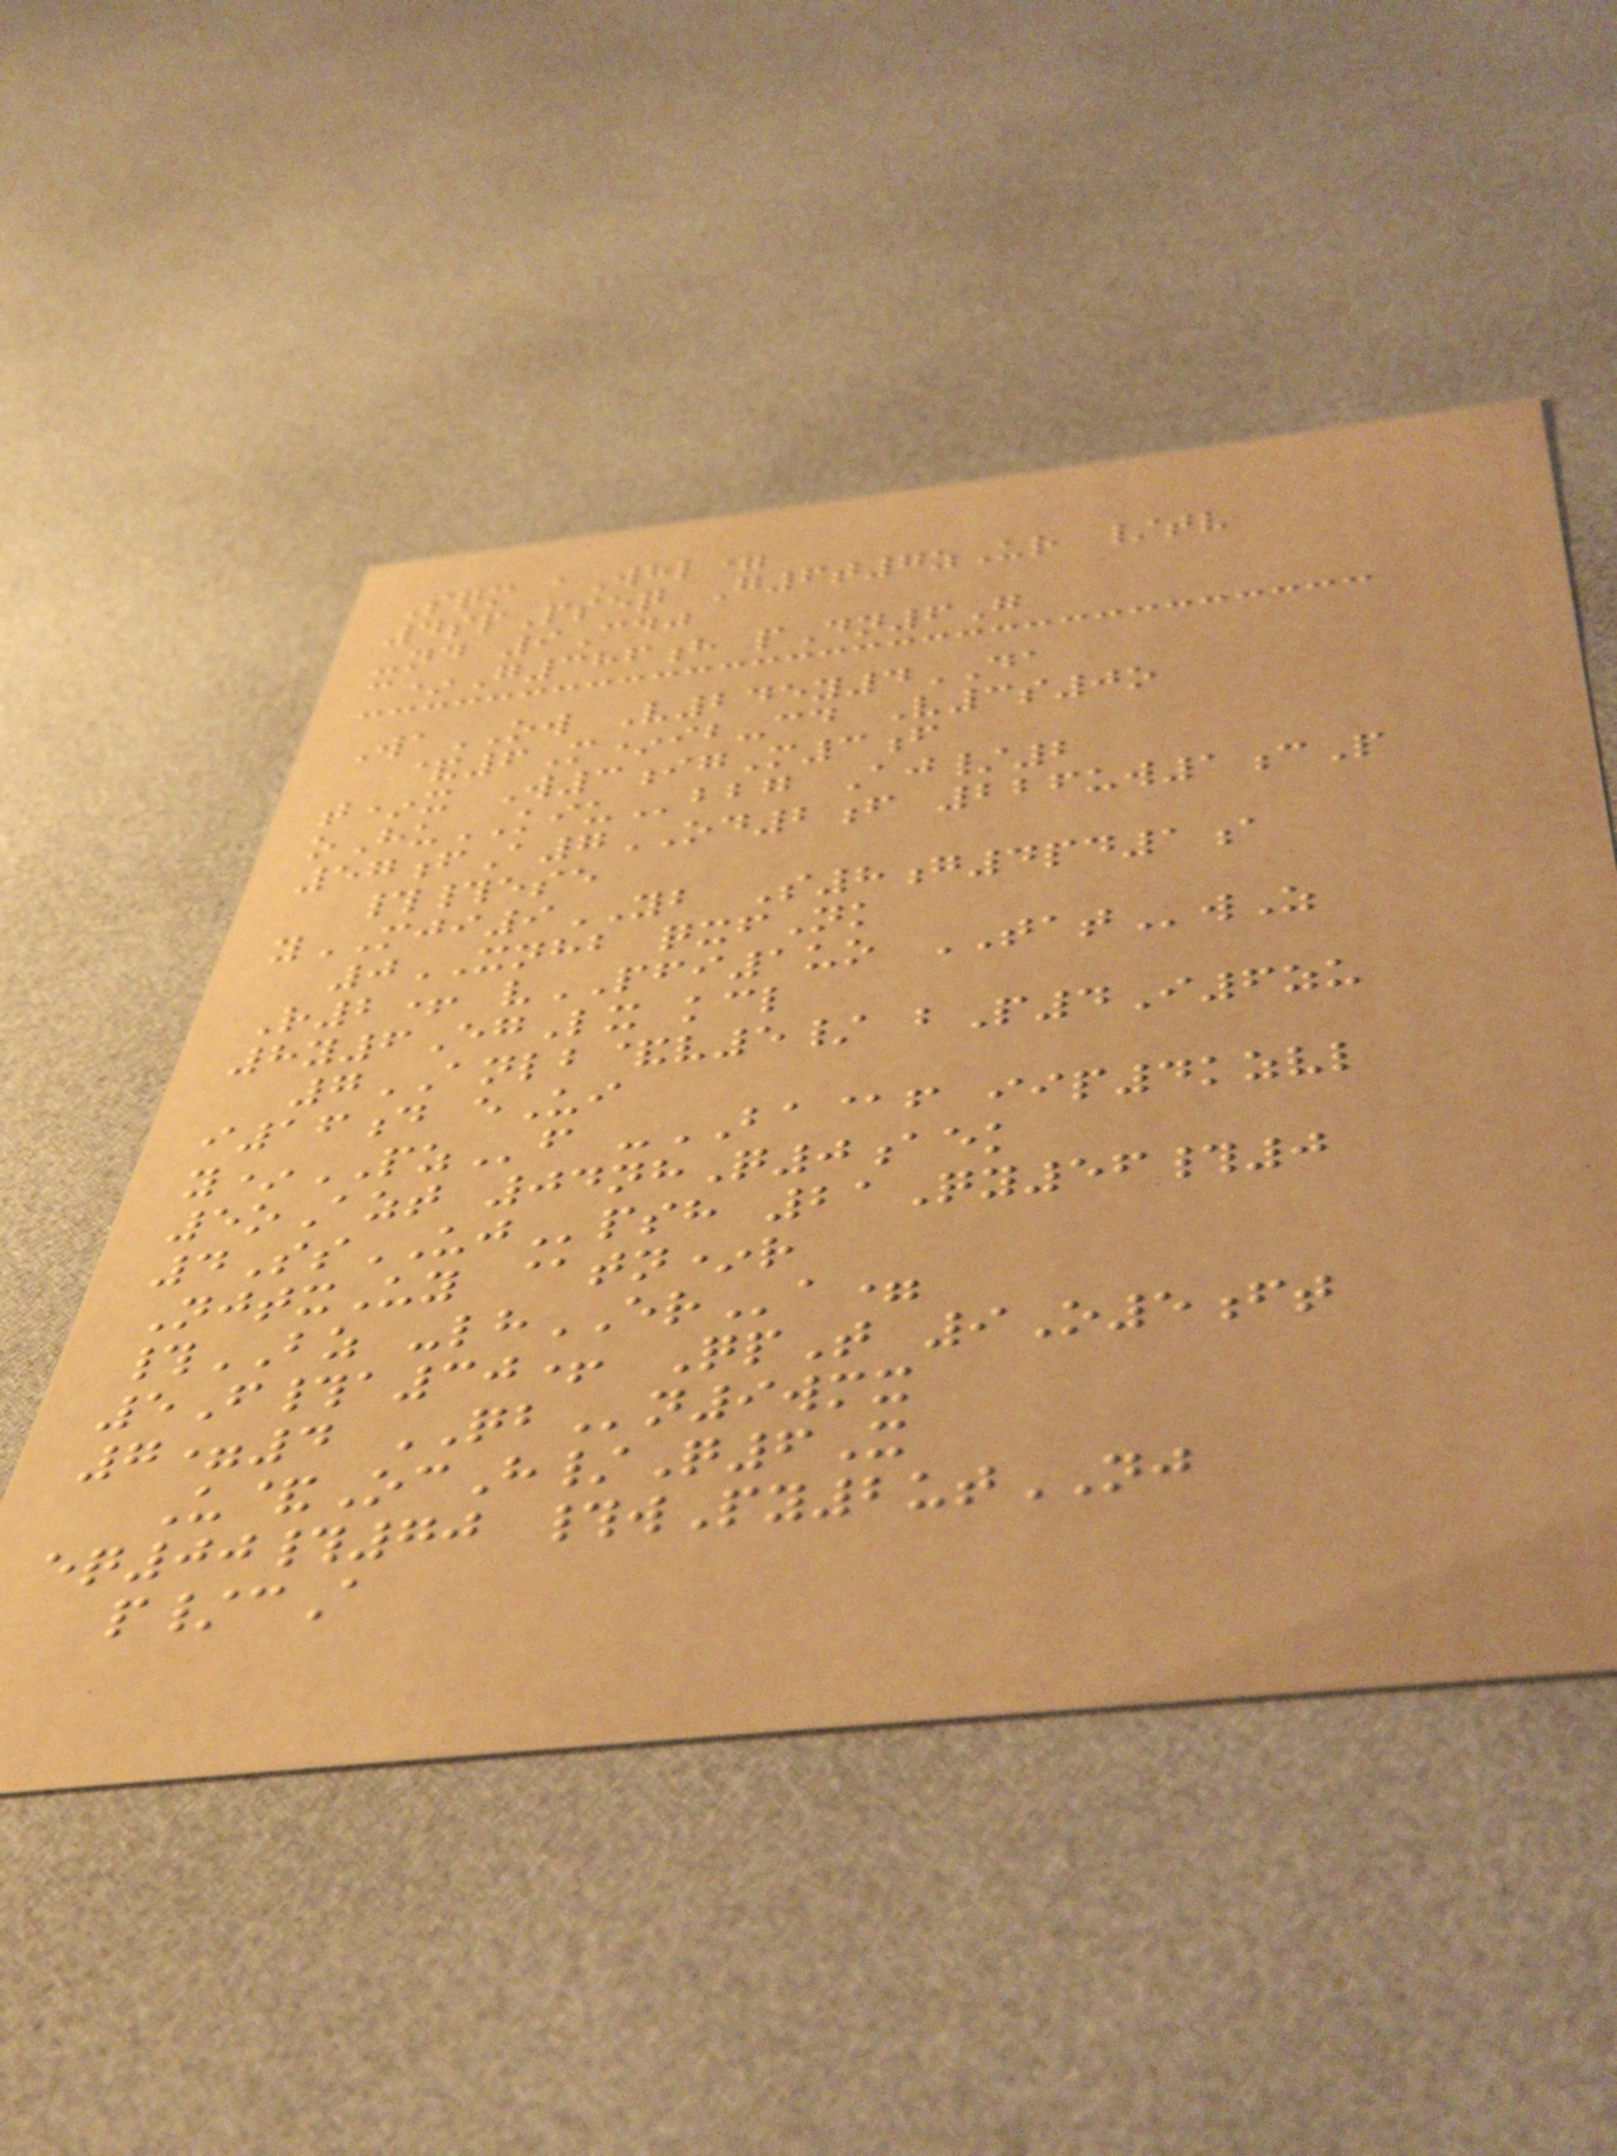Sqm aWhl=
4spPseq G6t7zUr /tv
-nd 9Cdj
c*G386h pDn6G
WaOW V245y4DA
&6M*ib-cd V3s0o
t*x W3igM3f
oHuKIUbbg Aj/2
57fA7OD2f 226uw1cP
##ese
yMJI9YB S8g4pd1a
0XNHB qxfNk
R2+ vPFI1uo TATwZ
8y6EgLx kcl
7ANLB&v5/ bP4I6zu
i16d eUi
y*PZf -BA@f iip4kzvl
5oAzt 04nhQ0aek
4SsUJpsh 21Qy56#0
NjtxUy @tn*r
#BZ -lhERa=
5F#a30+ QpT 9O5ft
7=4 QBn9wmx
U&OcH/Q6X
eq00#70 #wPy2utNJ
p/cA
